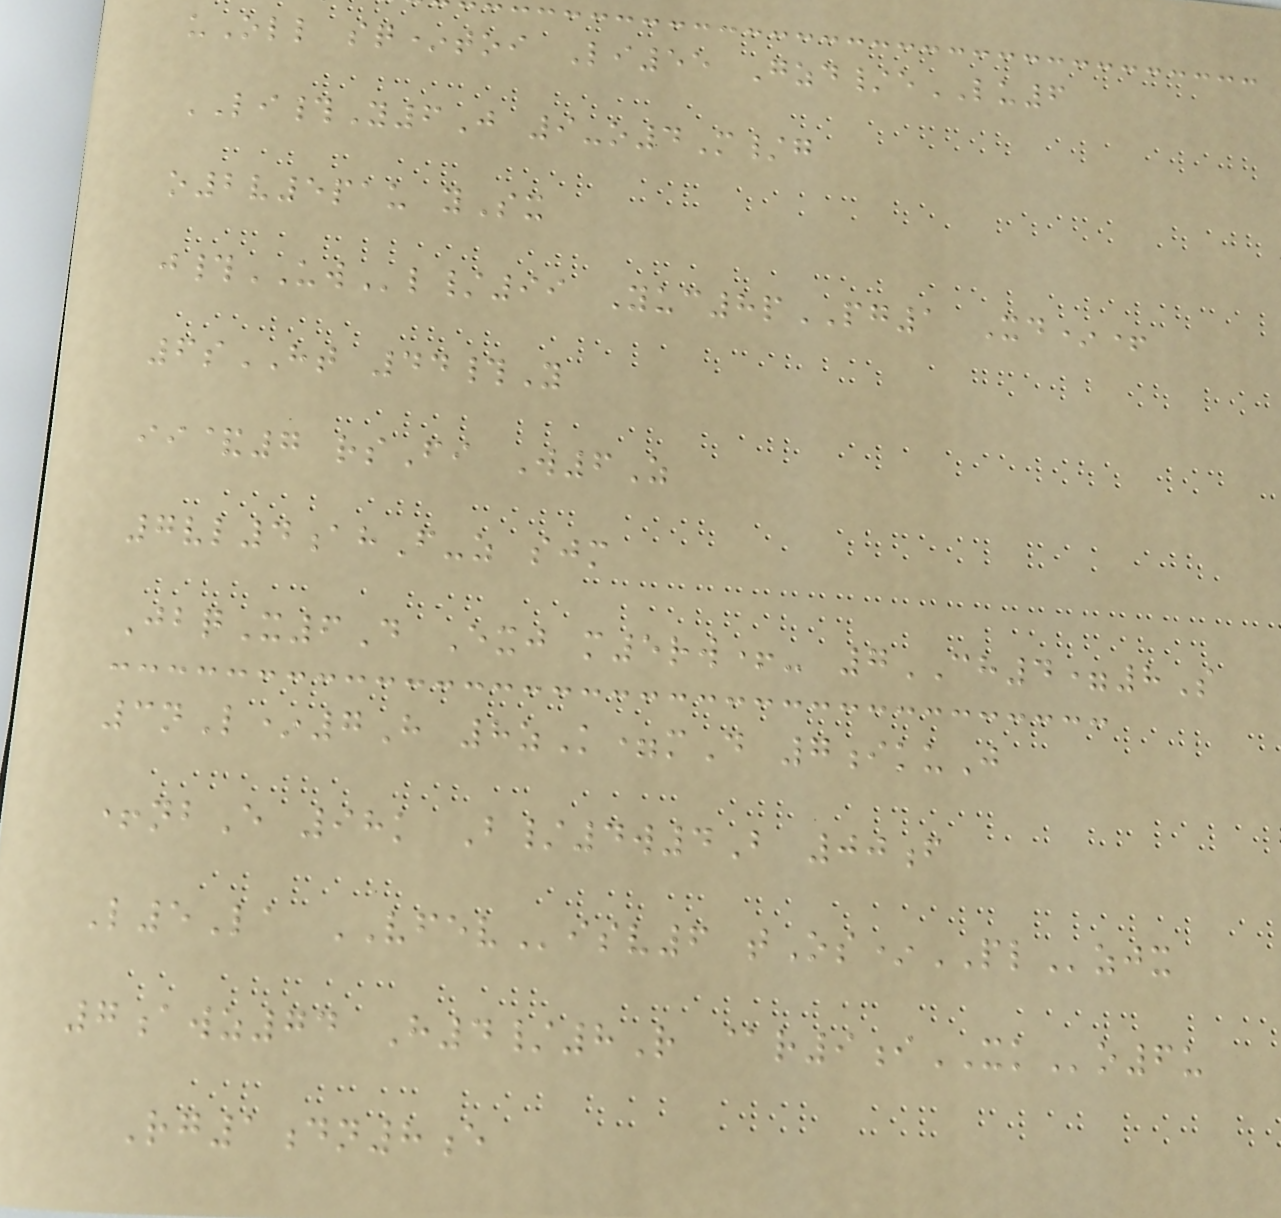uOll sq*toi Li55 Gzd/eLU6
LI#Y6J 9-o4M/g
o2v5pau ySx
j#UWl/99 Yuc8pPG1 Xd*+
6sHT 44#Y
ii&7 rsFi W6Z
7vl4ahF-z sjm
JbqX6D Exj m5rw+- 7CH4=8S
3nL*7H 8zK=mD 7ikuJ
+nbE 98k B/4w4B 00f
L5La VFEVisv6 tOs*PLzjx
7awz74 H4/8R @r9iXKo6u
Rg1dn8e
